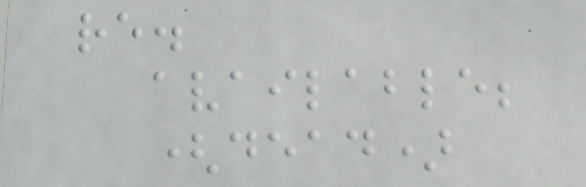re.
available;
(dead)
